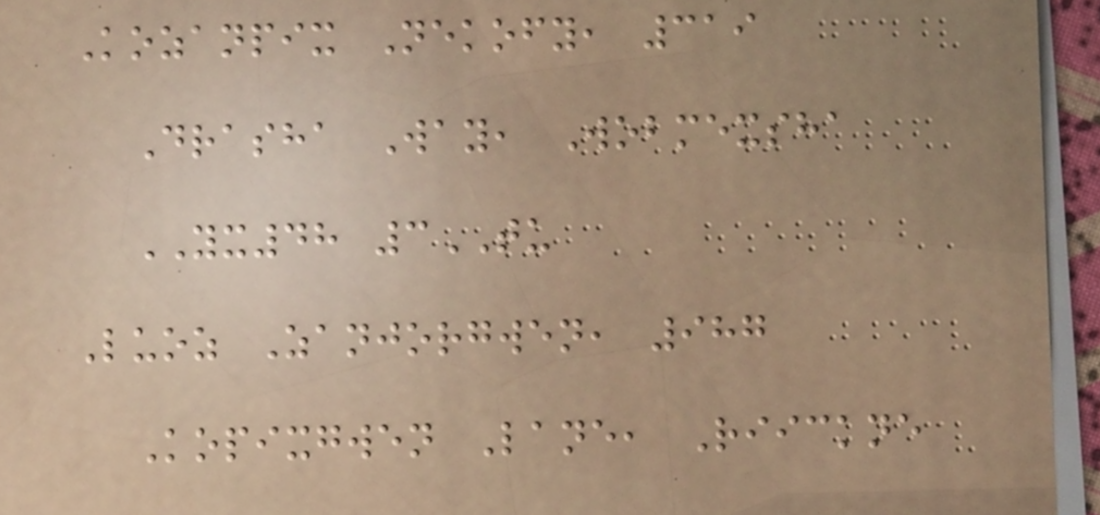Kozanpix Nekofy, 319
Drasha Way, Wobmexsha
YX48 3TU
Luoz Zanjorgwen, 987
Kopixgwen Lane, Riickne
